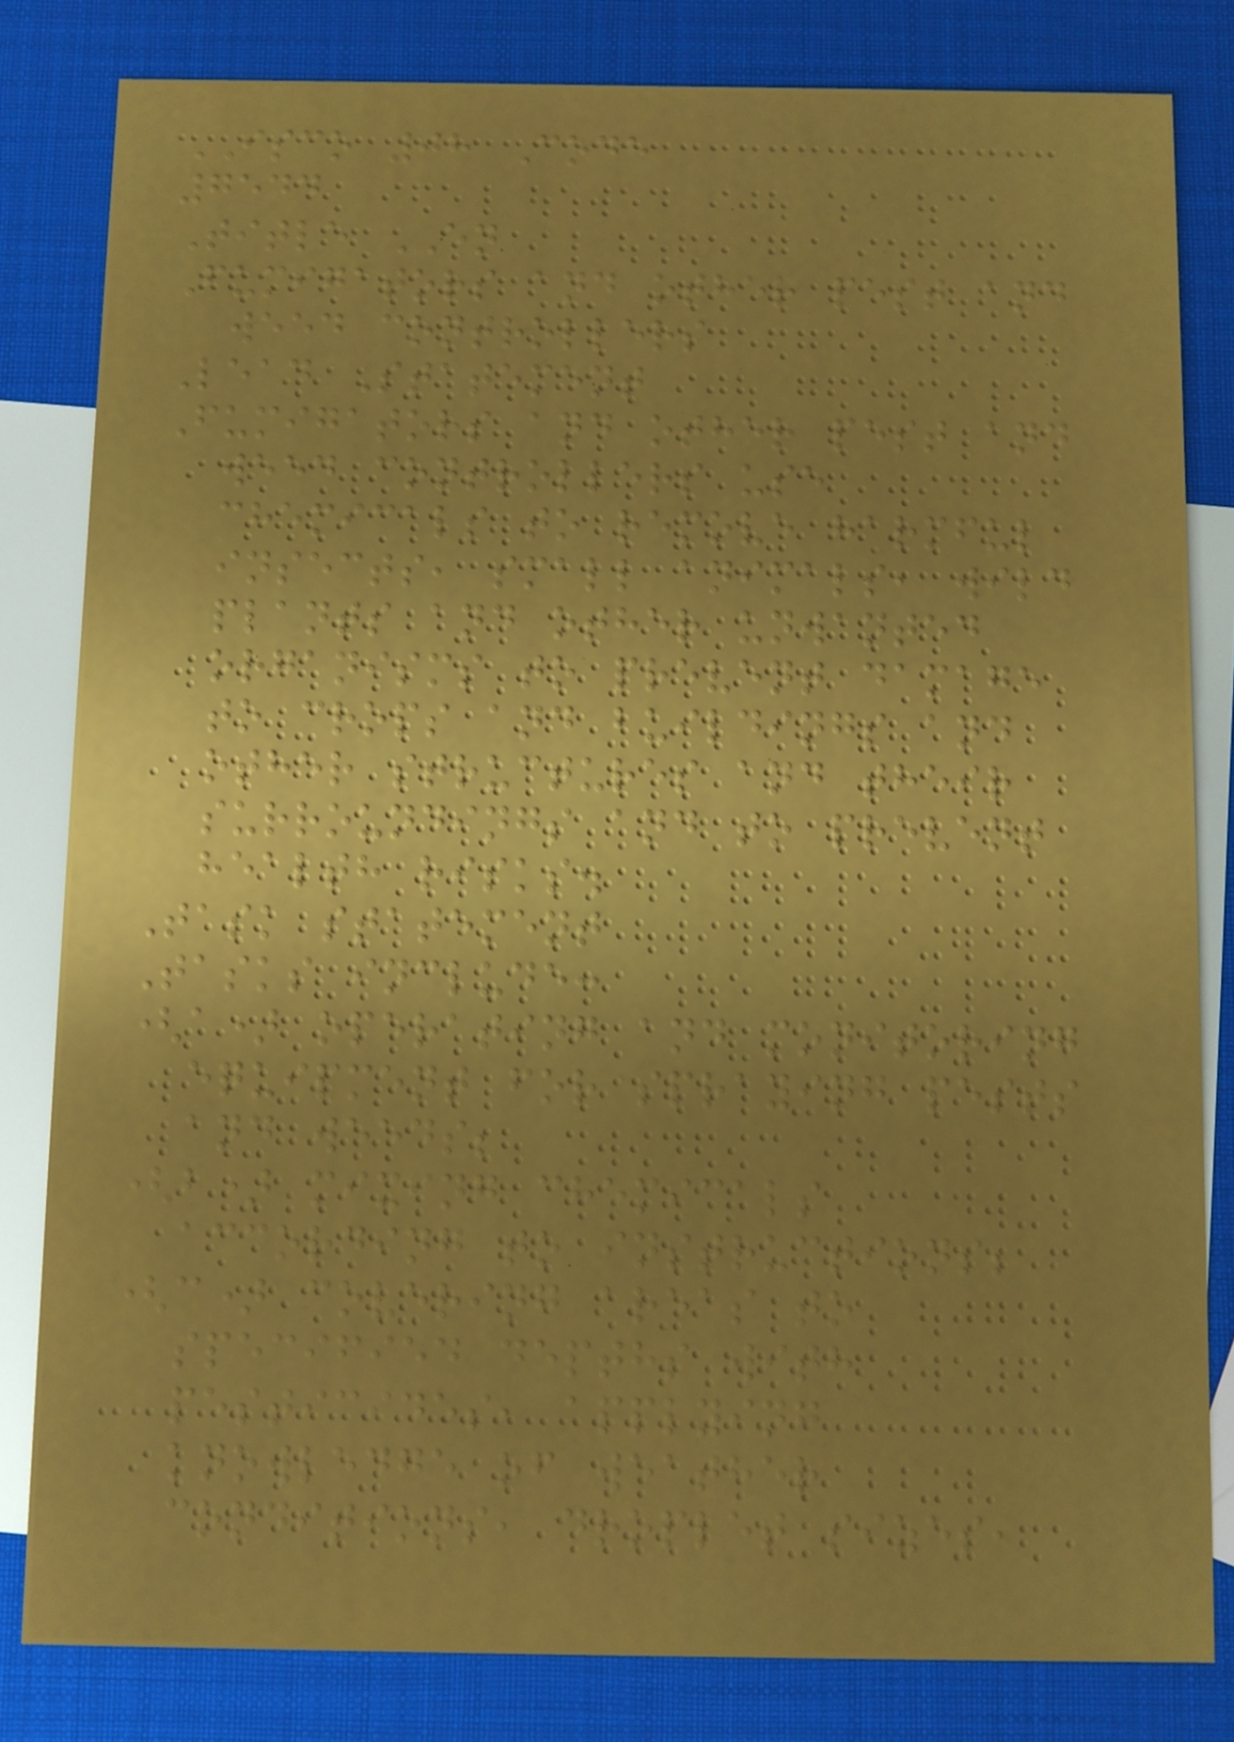ISCO 08 Code
7544
Title EN
Fumigators and other pest and
weed controllers
Lead Statement
Fumigators and other pest and
weed controllers use
chemicals to remove harmful
insects, small animals, wild
plants and other unwanted
organisms to prevent damage
to crops and buildings and
other structures and their
surroundings and to prevent
health risks.
Task statement
Tasks include:
(a) operating and monitoring
equipment for spraying pests
and weeds;
(b) mixing chemicals
according to instructions;
(c) covering areas to
specified depths with
pesticides, applying
knowledge of weather
conditions, droplet sizes,
